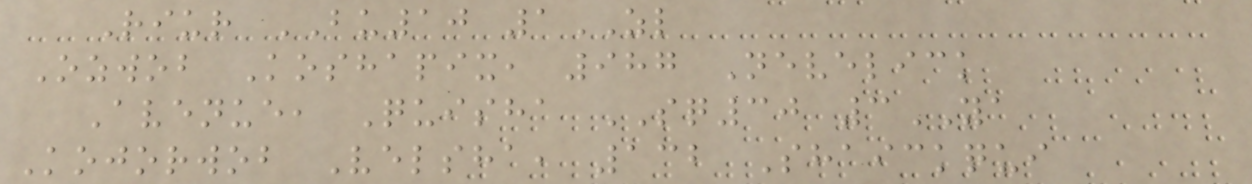Riur BU10 1ZL
Ozwob Koshapix, 987 Nevelick
Avenue, Quisha SQ30 3YA
Kojorwob Velsha, 132 Shaickqui
